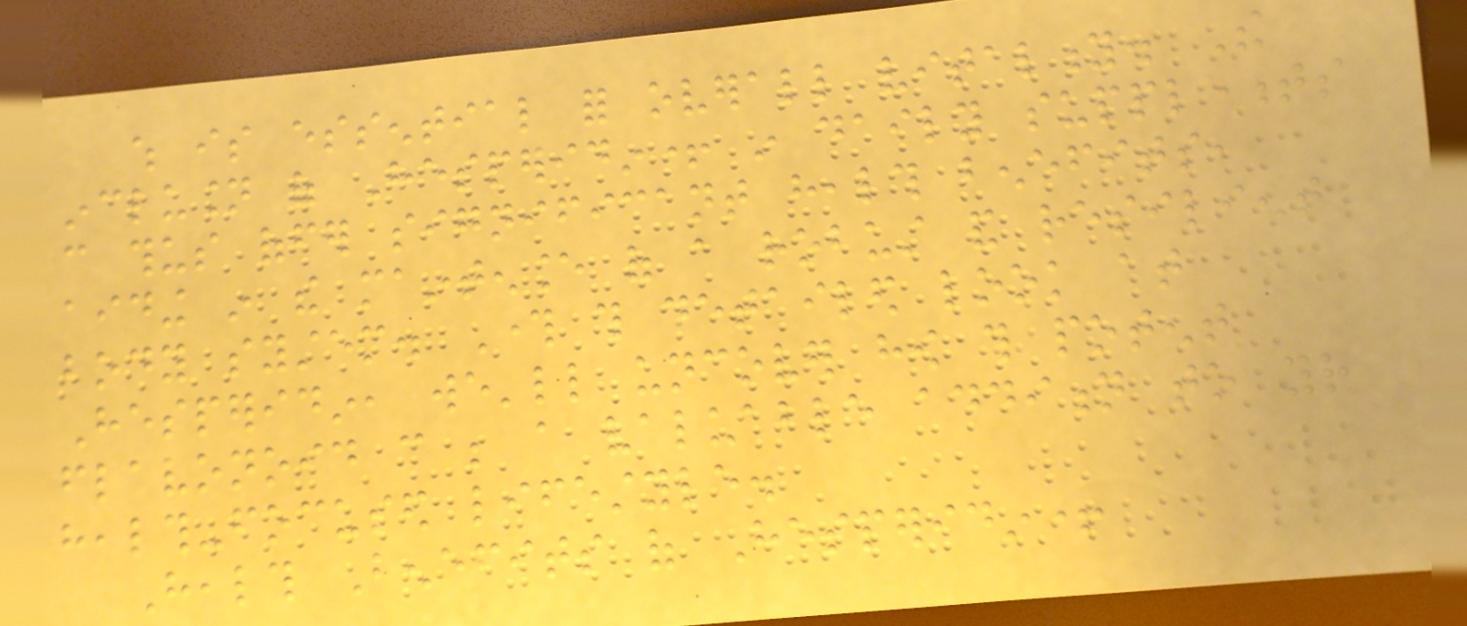which is essential for overall vitality. The
inclusion of Hesperidin+ in daily supplements
can thus offer significant health benefits,
aiding in the maintenance of a robust and resilient
body system. Through this detailed look at
Hesperidin, we'll uncover how this potent
flavonoid can be a valuable addition to your
health-focused lifestyle.
Health Benefits of Hesperidin+
